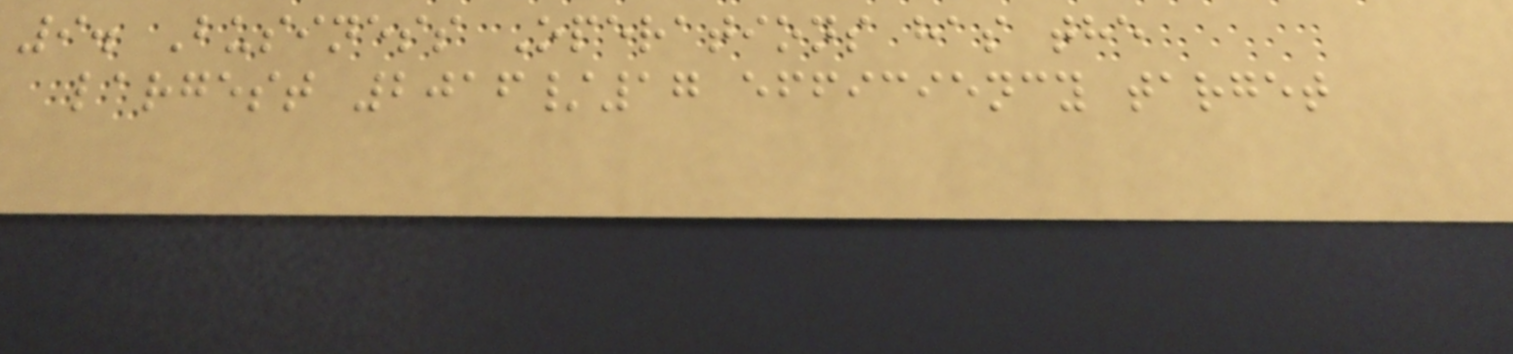9. Business Operations has the
largest 2016/17 efficiency target
